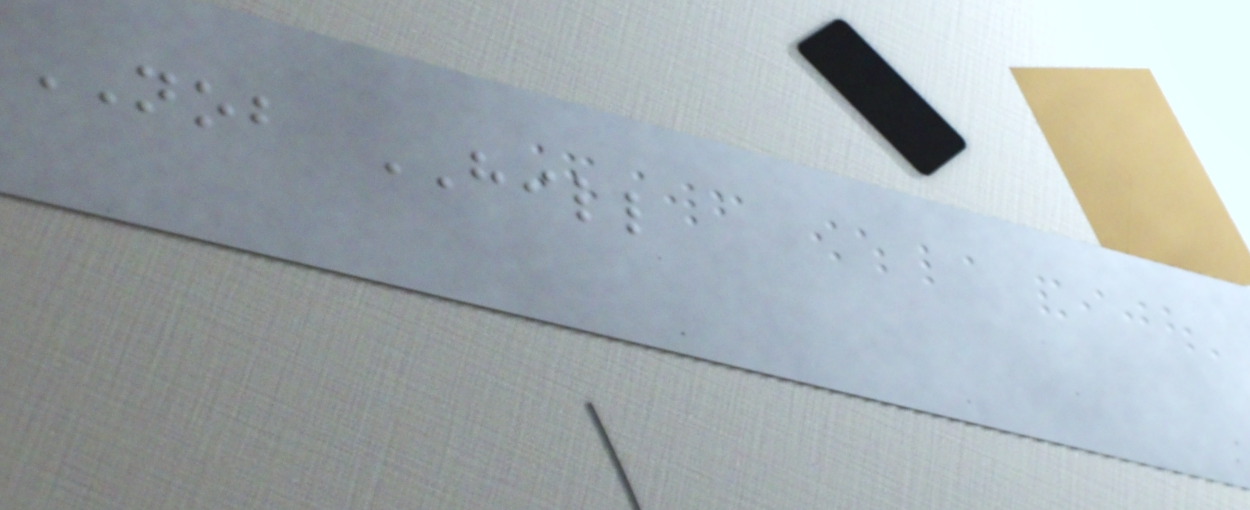NOB HILL
